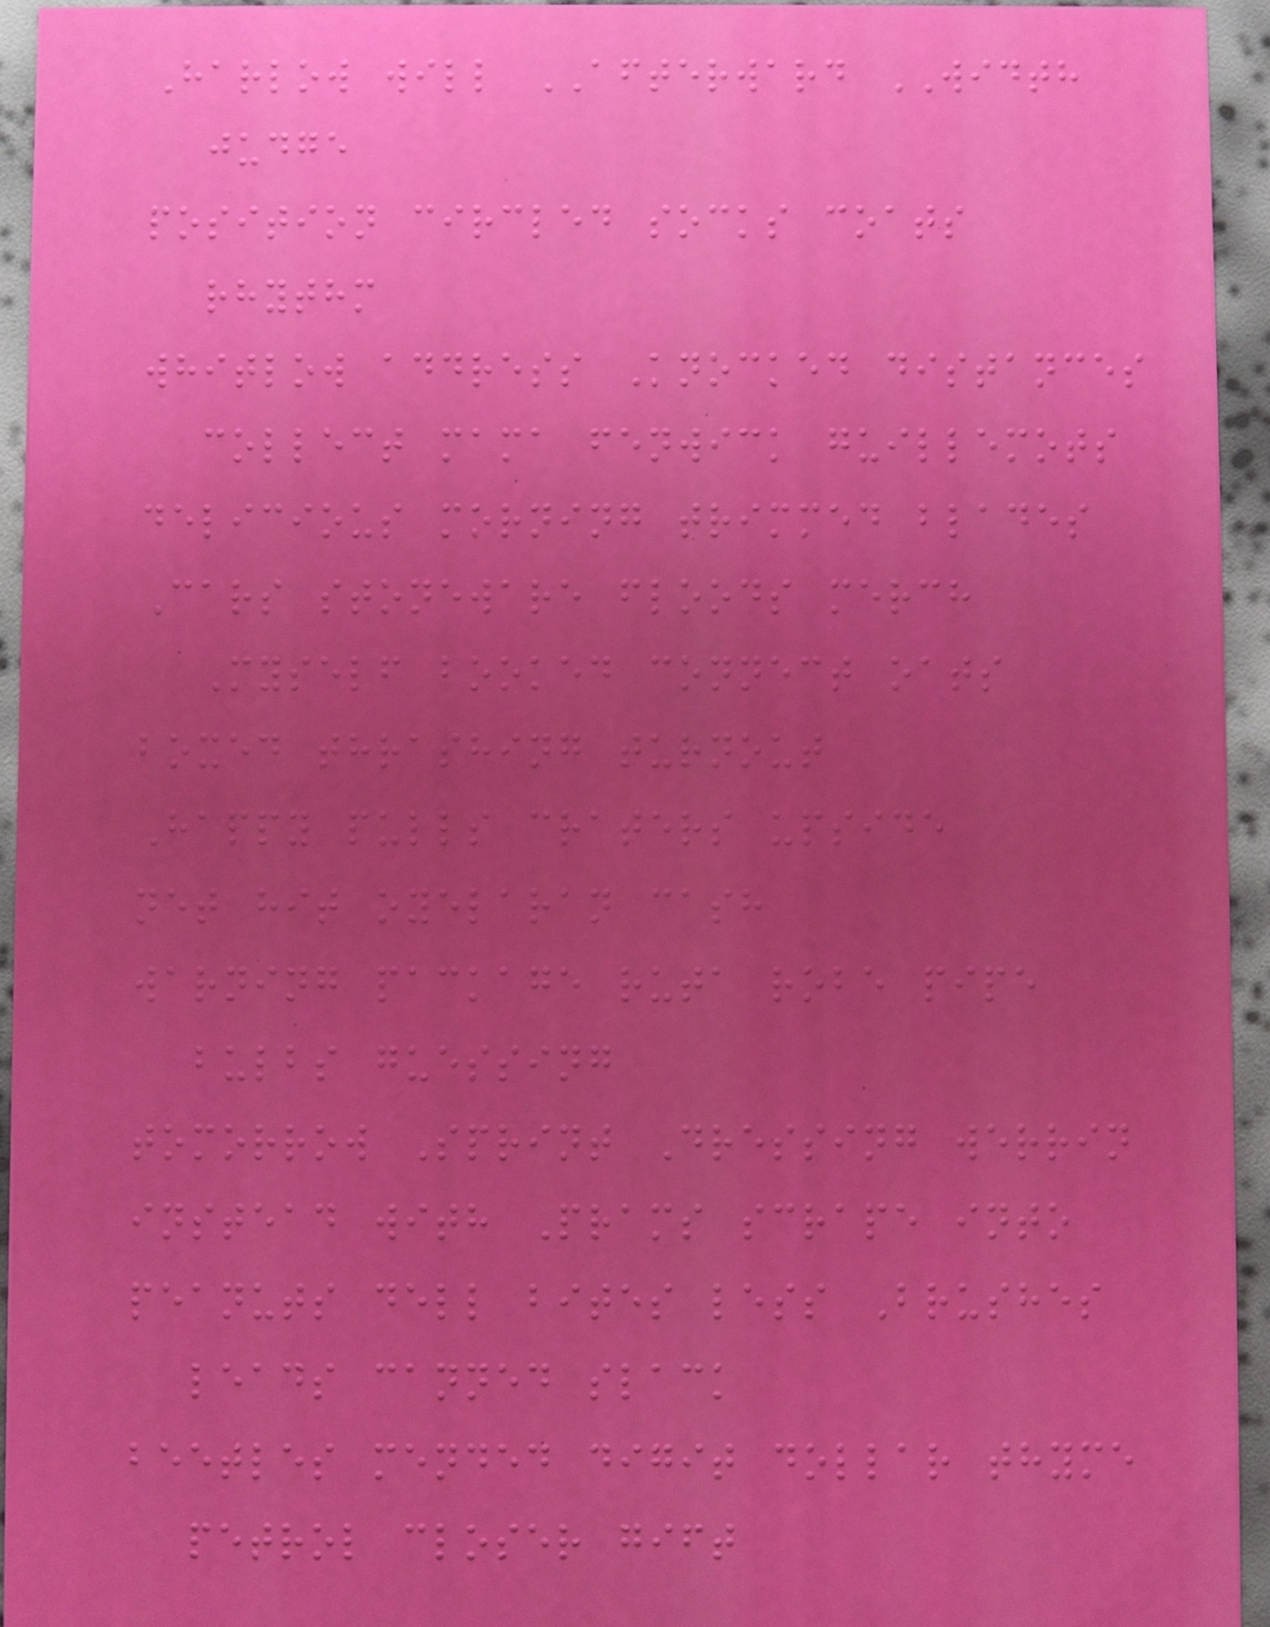Harlow will AFTERWARD WIDTH
judge
position circled socks coats
rhythm
whitlow address Knocked distances
collect mama fenwick guillemots
delicious morning trimmed blades
Cars stoneware floods merch
Myself booked connect oats
boxed thrashing turnout
Happy pulls craters upside
net hit oyelaran cash
warning package ruta robe pipe
bulbs guessing
tomorrow Sprint Dressing werrin
instead with Prams scrape into
peanuts dell bites less Brushes
leads canned slack
beetles mended digit dollar thyme
petrol closer gift
